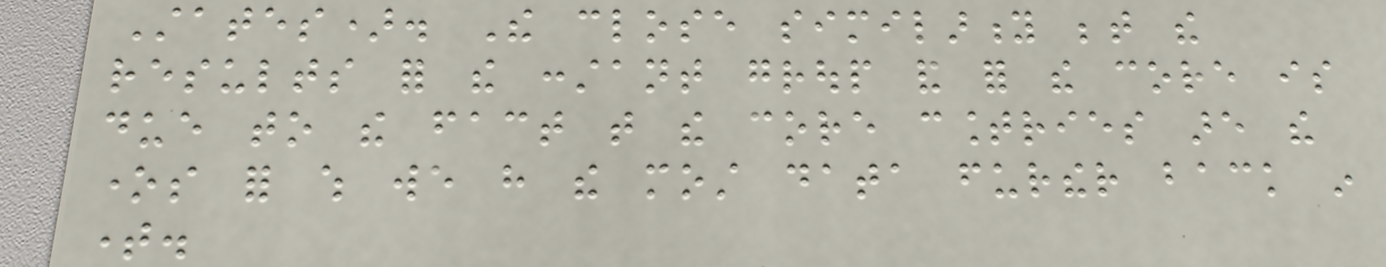States). The close similarity between the
results for the constant group and for the core is
due to the fact that the core countries are the
ones for which we have the most data further back in
time.
